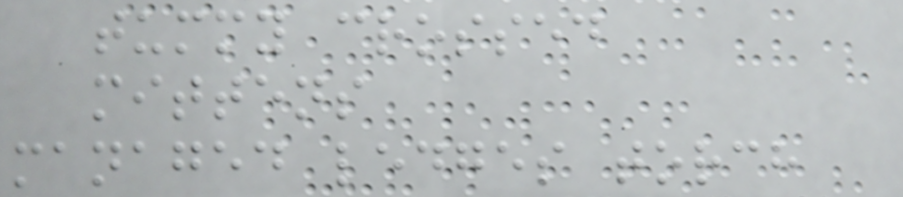tummy crossed
mittens
managed ledges torch
